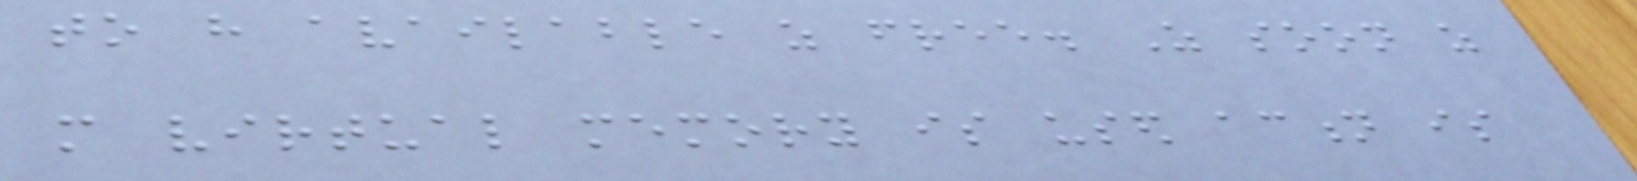to have available as free. As soon as
more virtual memory is used action is
